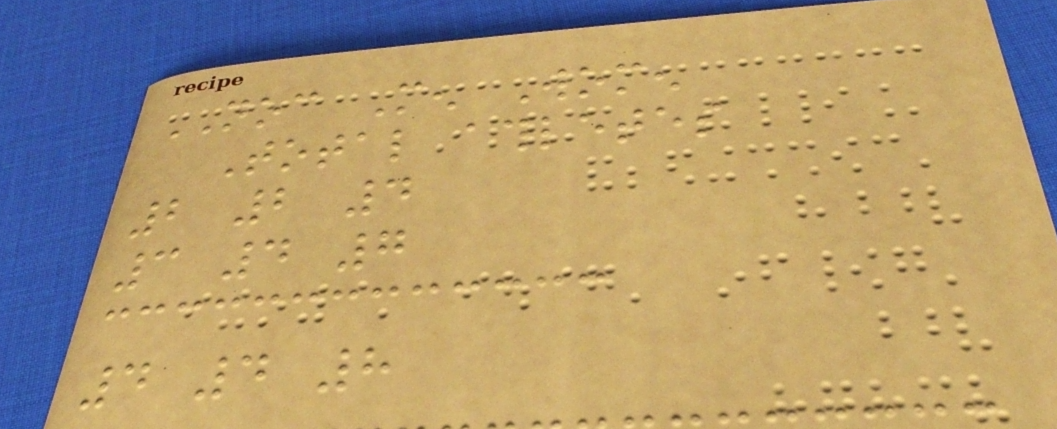NOC Men Women
Total athletes
2 2 4
3 4 7
4 4 8
